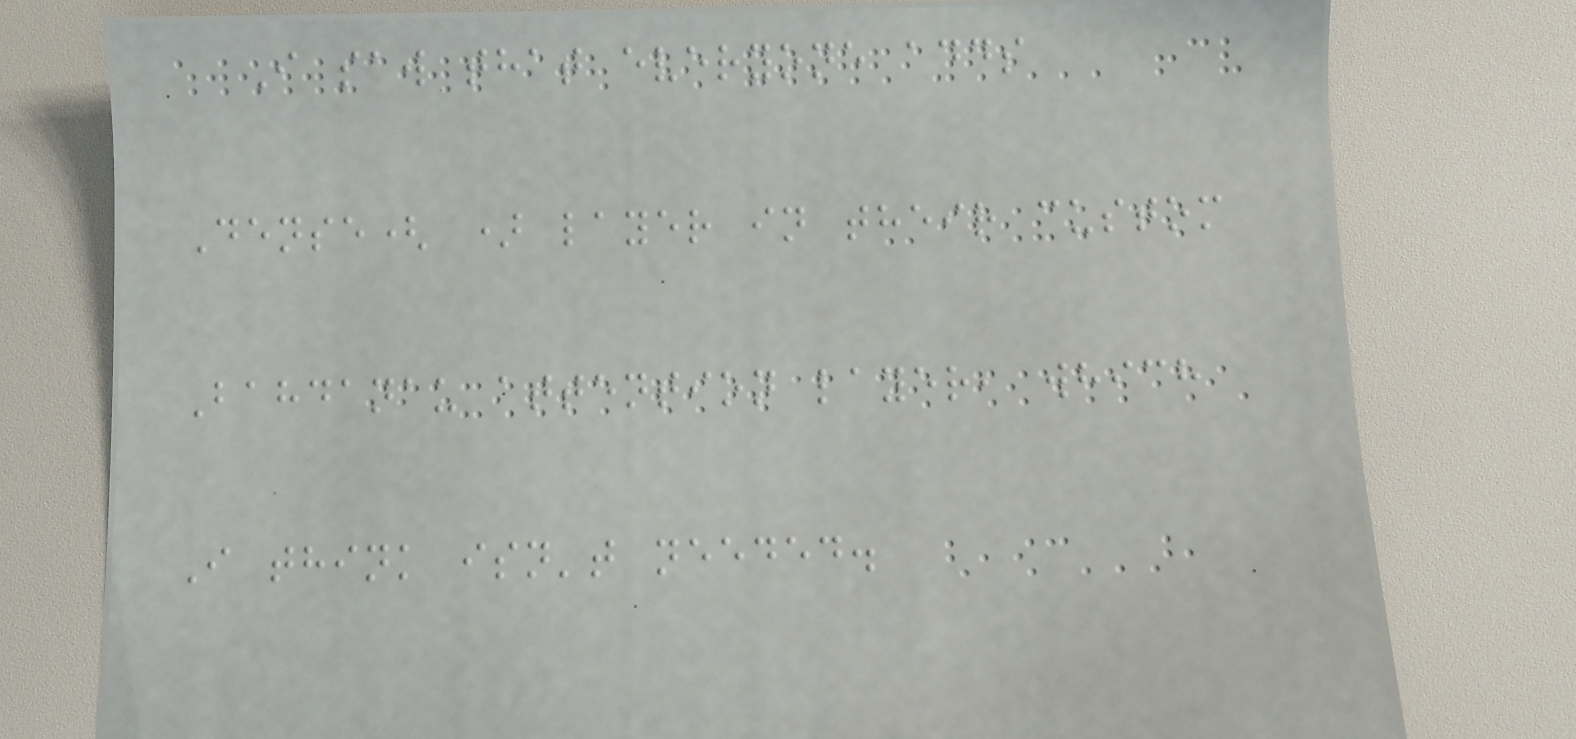I saw that everyone adds
Dense( ) layer in their custom
Bahdanau attention layer, which
I think isn't needed.
